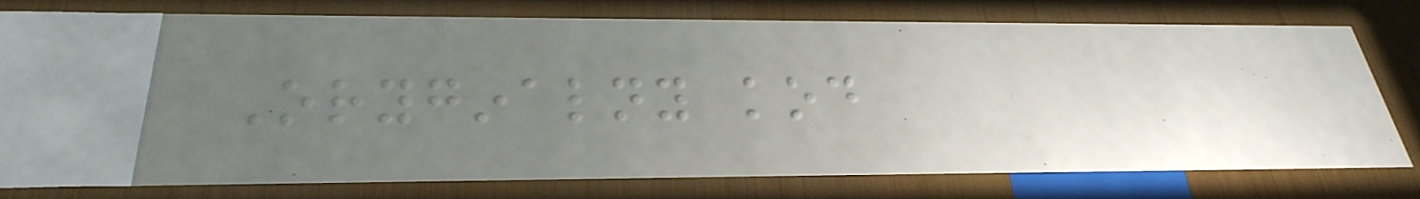Oryginalny kod
